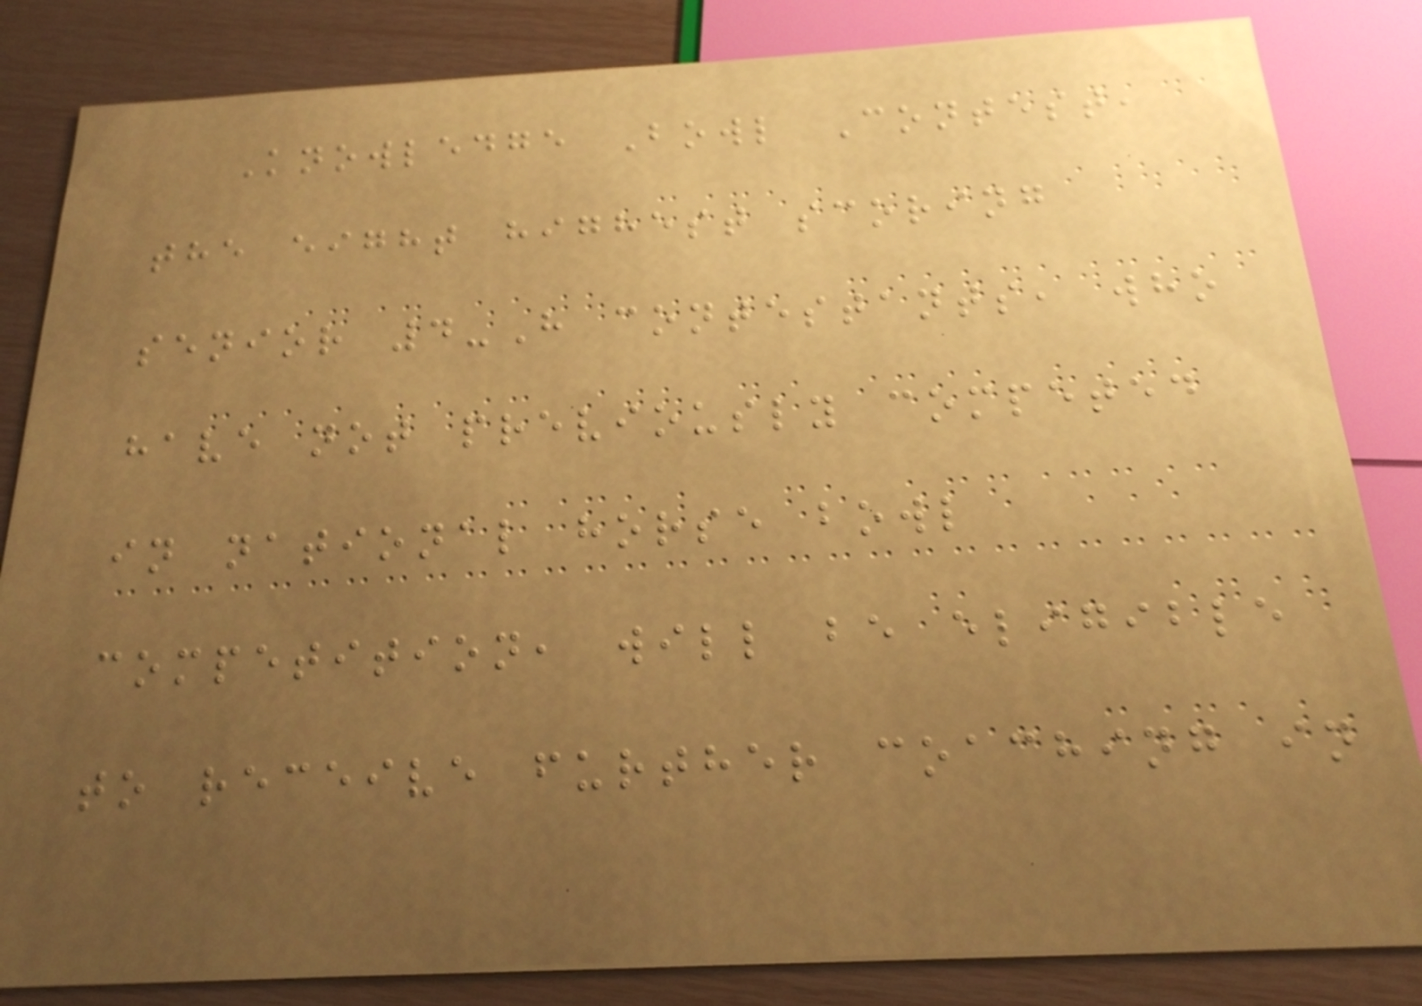Knowledge Bowl Contest,
the eight highest scoring
senior 4-H contestants, who
have not previously competed
in national horse bowl
competition, will be eligible
to receive further coaching in
